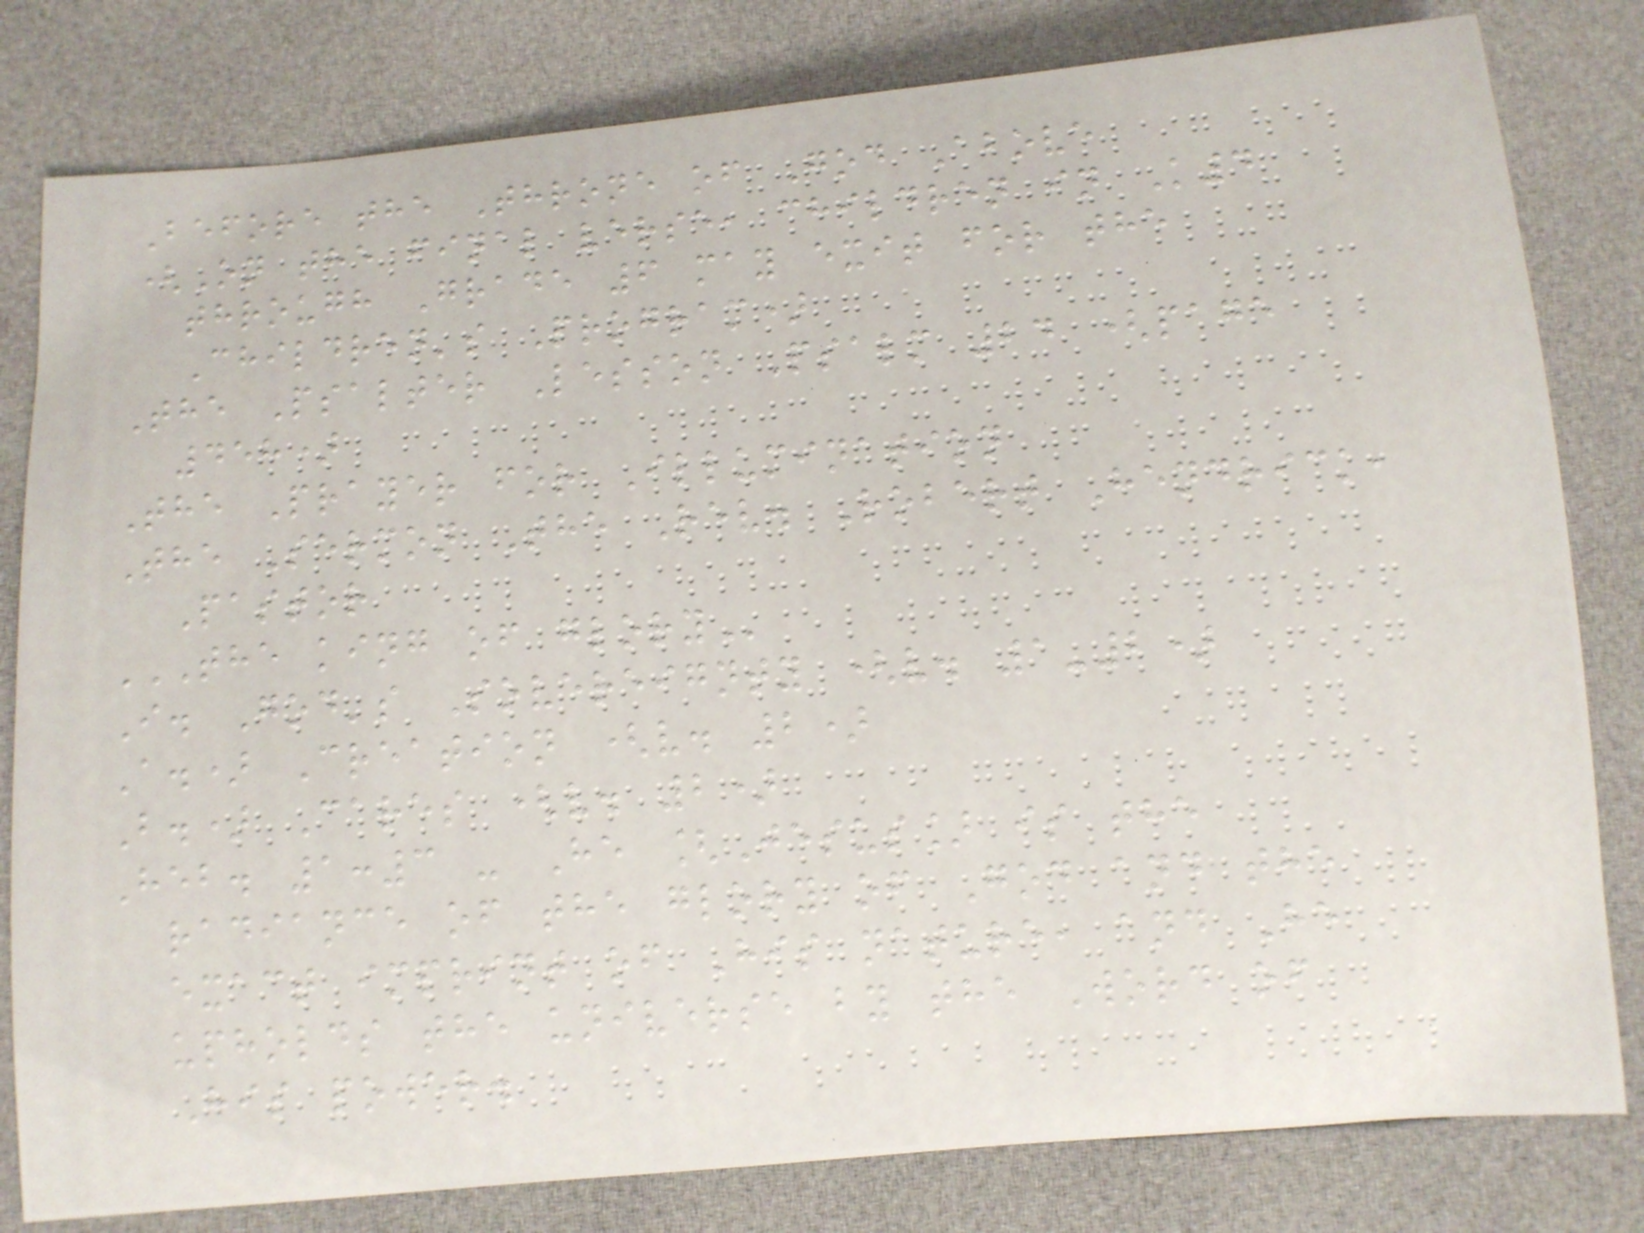Before the Throne of God Above
(On the final verse, children in K4
through Grade 6 may exit for the
Children's Program)
The Psalter Lesson Psalm 24 (page
458)
The Prayer for Illumination
The Sermon The Rev. Robert Hendrick,
Pastor
THE KING OF GLORY
I. God's Sovereignty (v. 1-2)
A.) Creation (v. 2)
B.) Cares (v. 2)
Heb. 1:3 - He [Jesus] is the
radiance of the glory of God and the
exact imprint of His nature, and He
upholds the universe by the Word of
His power.
